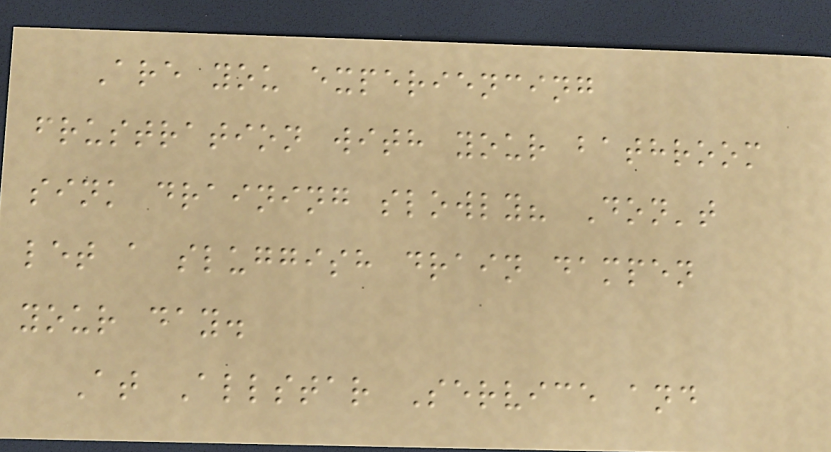Are you experiencing
frustration with your bathroom
sink draining slowly? Don't
let a sluggish drain dampen
your day.
At Allstar Service and
